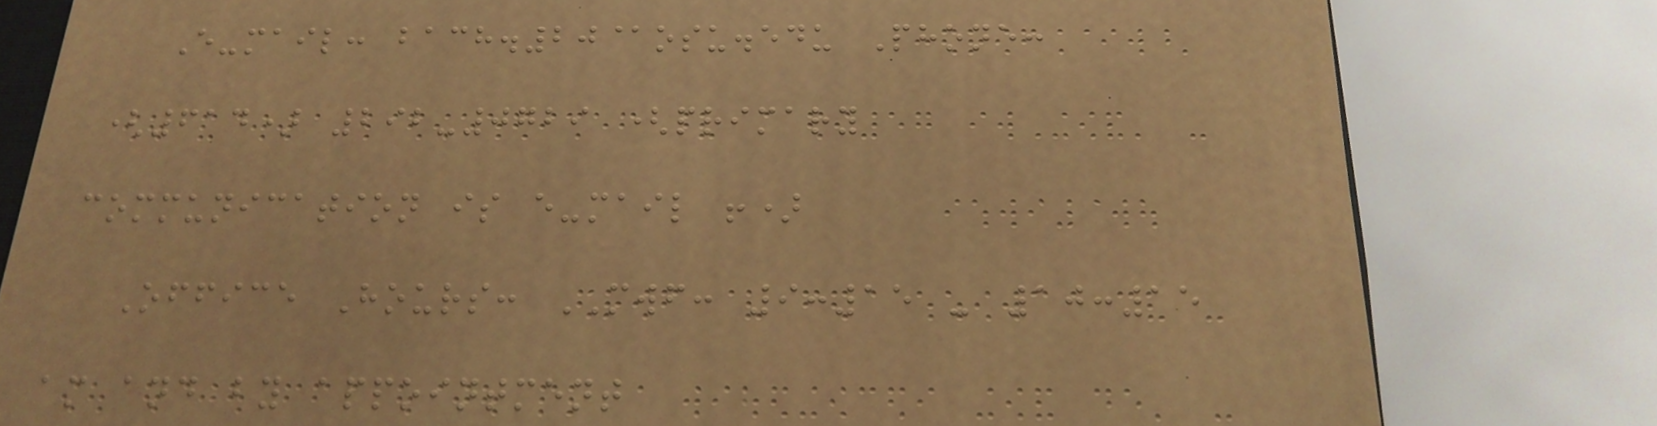E-mail: bach.20@osu.edu Phone:
(614) 292-0729 (primary
communication is e-mail !)
Office Hours: MWF: 9:15 - 10:15
am and by appointment
